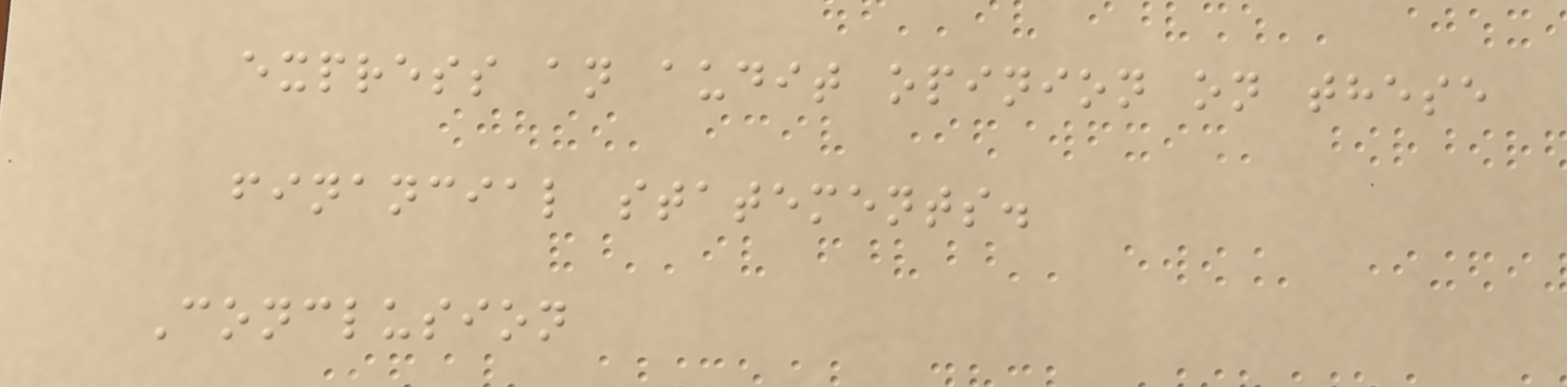express an audit opinion on these
financial statements.
Conclusion
